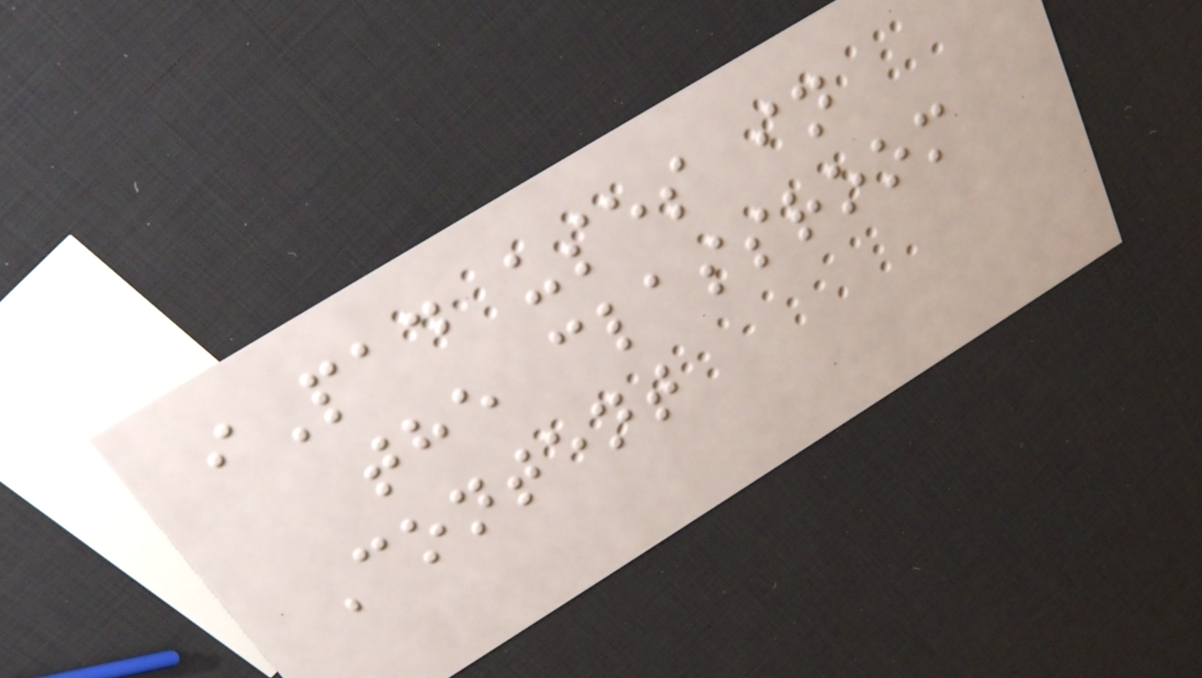iPad uses in
the classroom
Content
